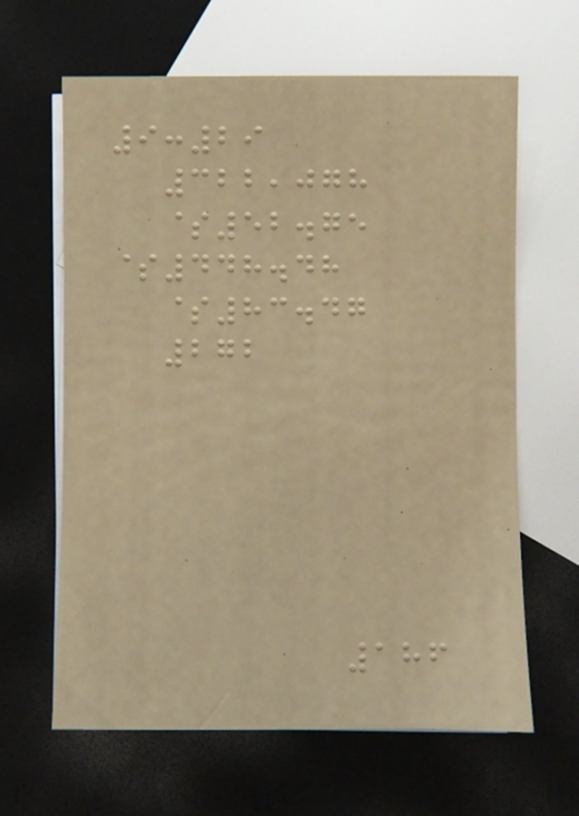9:29
322,078
$52.75
$448.48
$83.47
272
186
